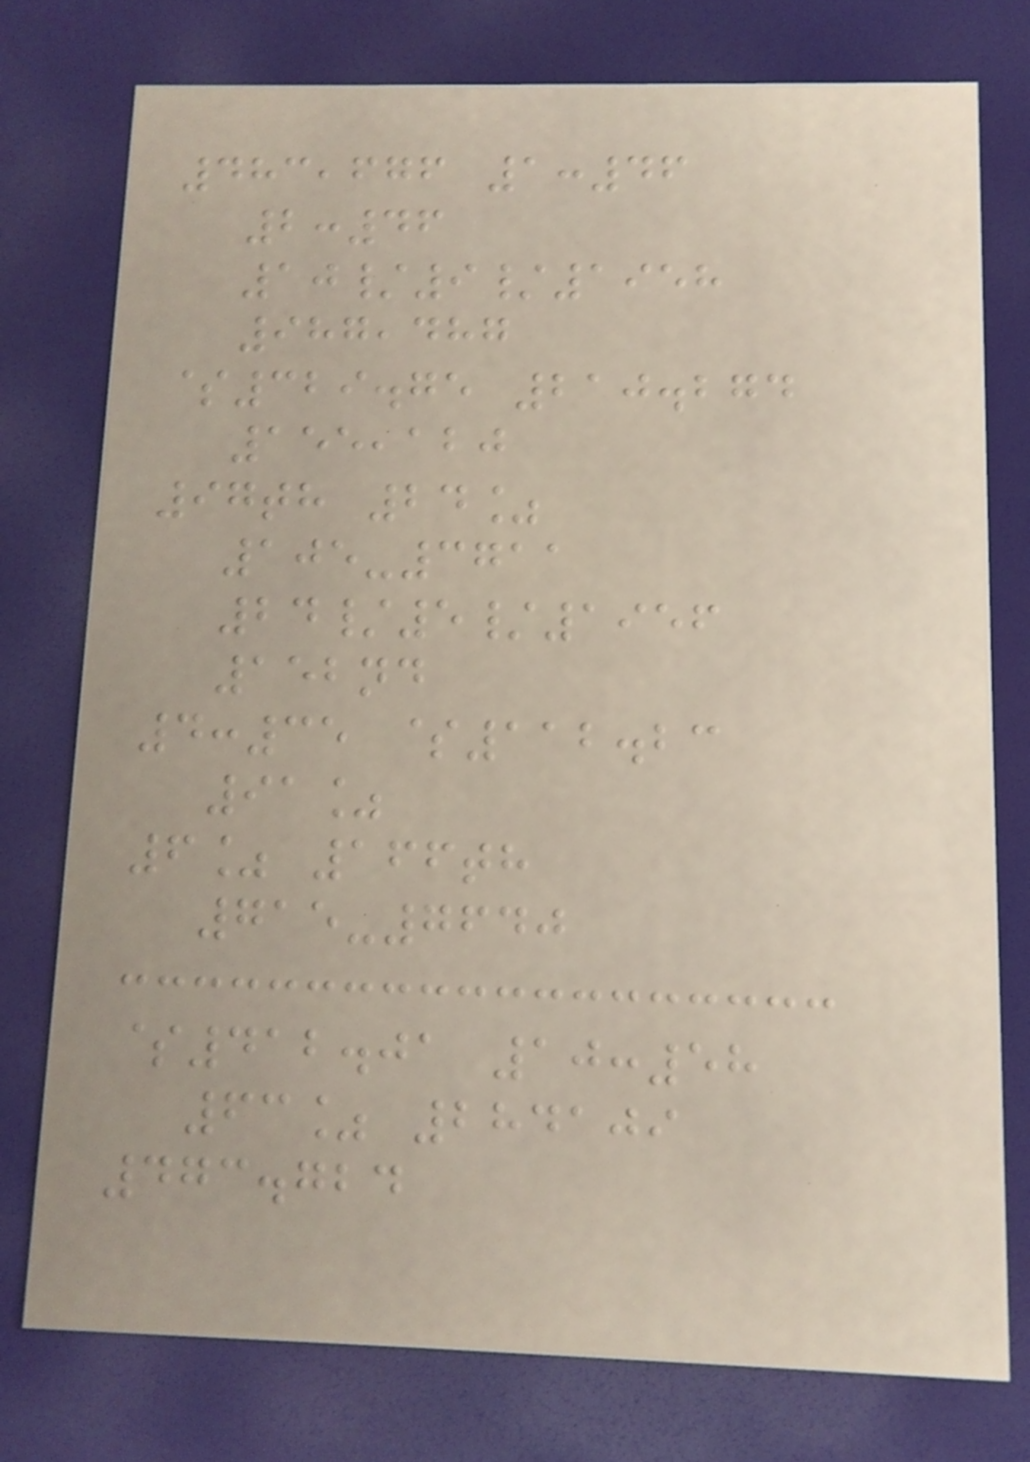483,676 1:46
2:46
10/9/1958
987,487
$329.75 210.274
155,120
97th 24%
105-3711
24/5/1956
152nd
4:35 $112.23
91%
6% 166th
715-7640
$412.01 10:58
63% 284109
473.724
